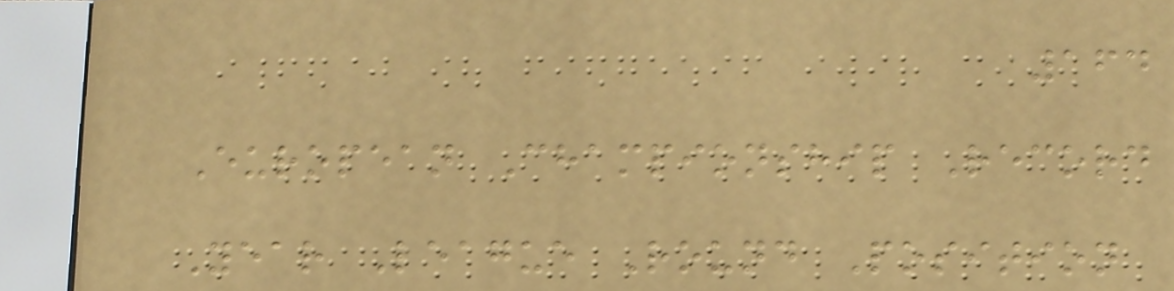164
European Championship Record
Year League Round Position
